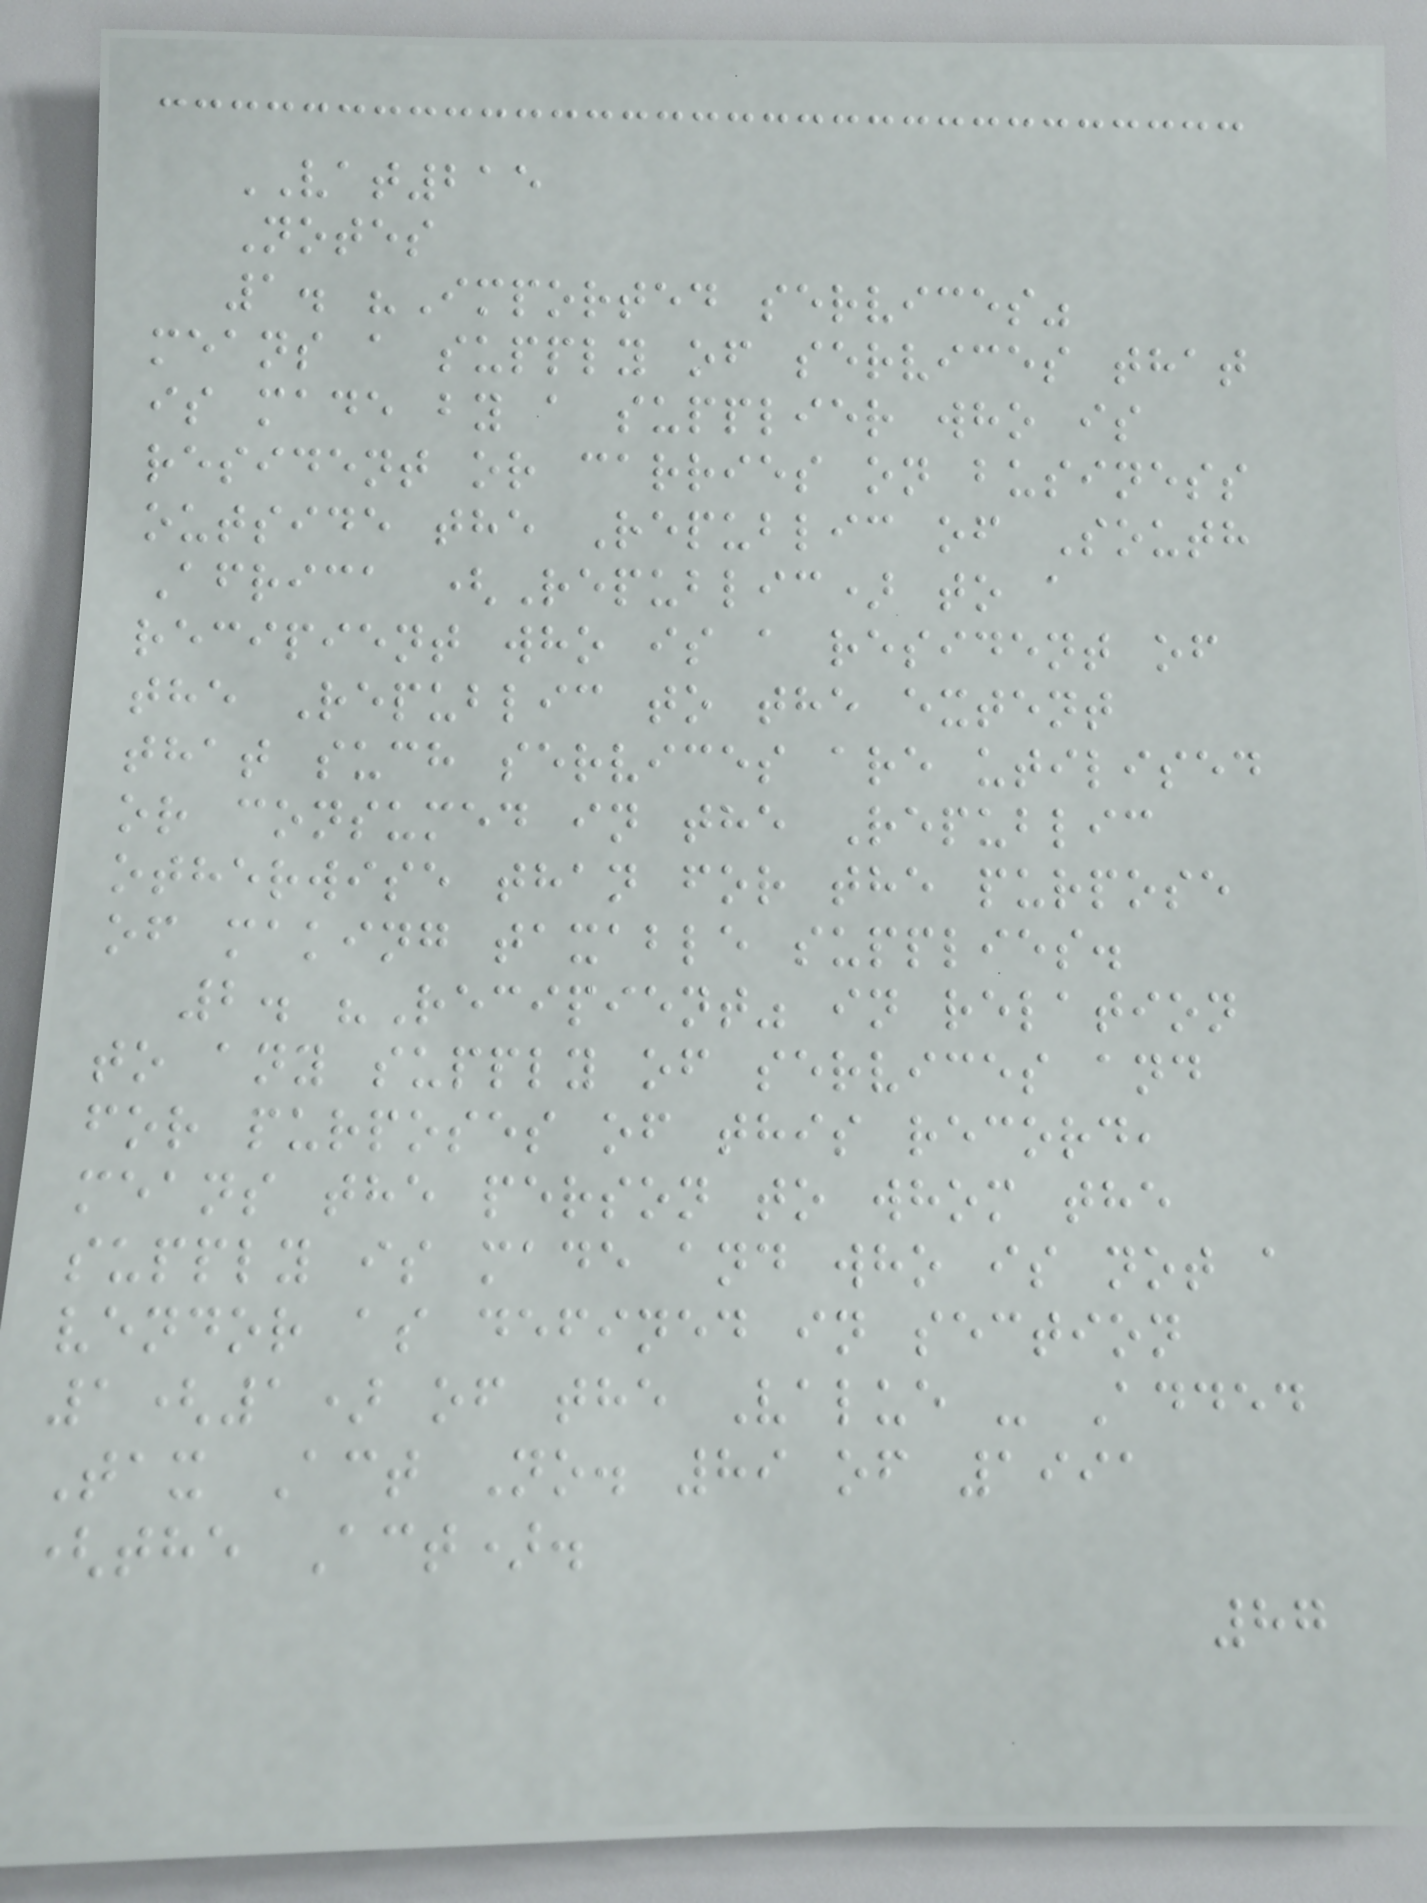VAT215
Notes
1. "Imported services"
means a supply of services that
is made by a supplier who is
resident or carries on business
outside the Republic of South
Africa (Republic) to a
recipient who is a resident of
the Republic to the extent
that such services are utilised
or consumed in the Republic
otherwise than for the purpose
of making taxable supplies.
2. "Recipient" in relation
to any supply of services and
for purposes of this record,
means the person to whom the
supply is made and who is not a
vendor as defined in section
1(1) of the Value - Added
Tax Act No. 89 of 1991
(the Act).
87
